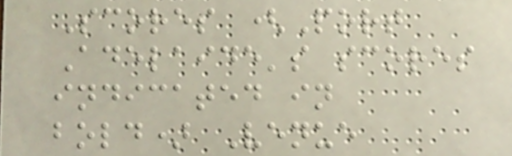Scores (Port
Adelaide's scores
indicated in
bold) Venue
